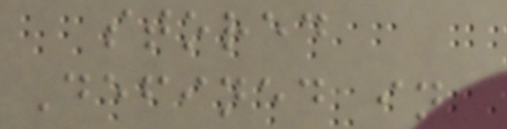stored
Defined in
